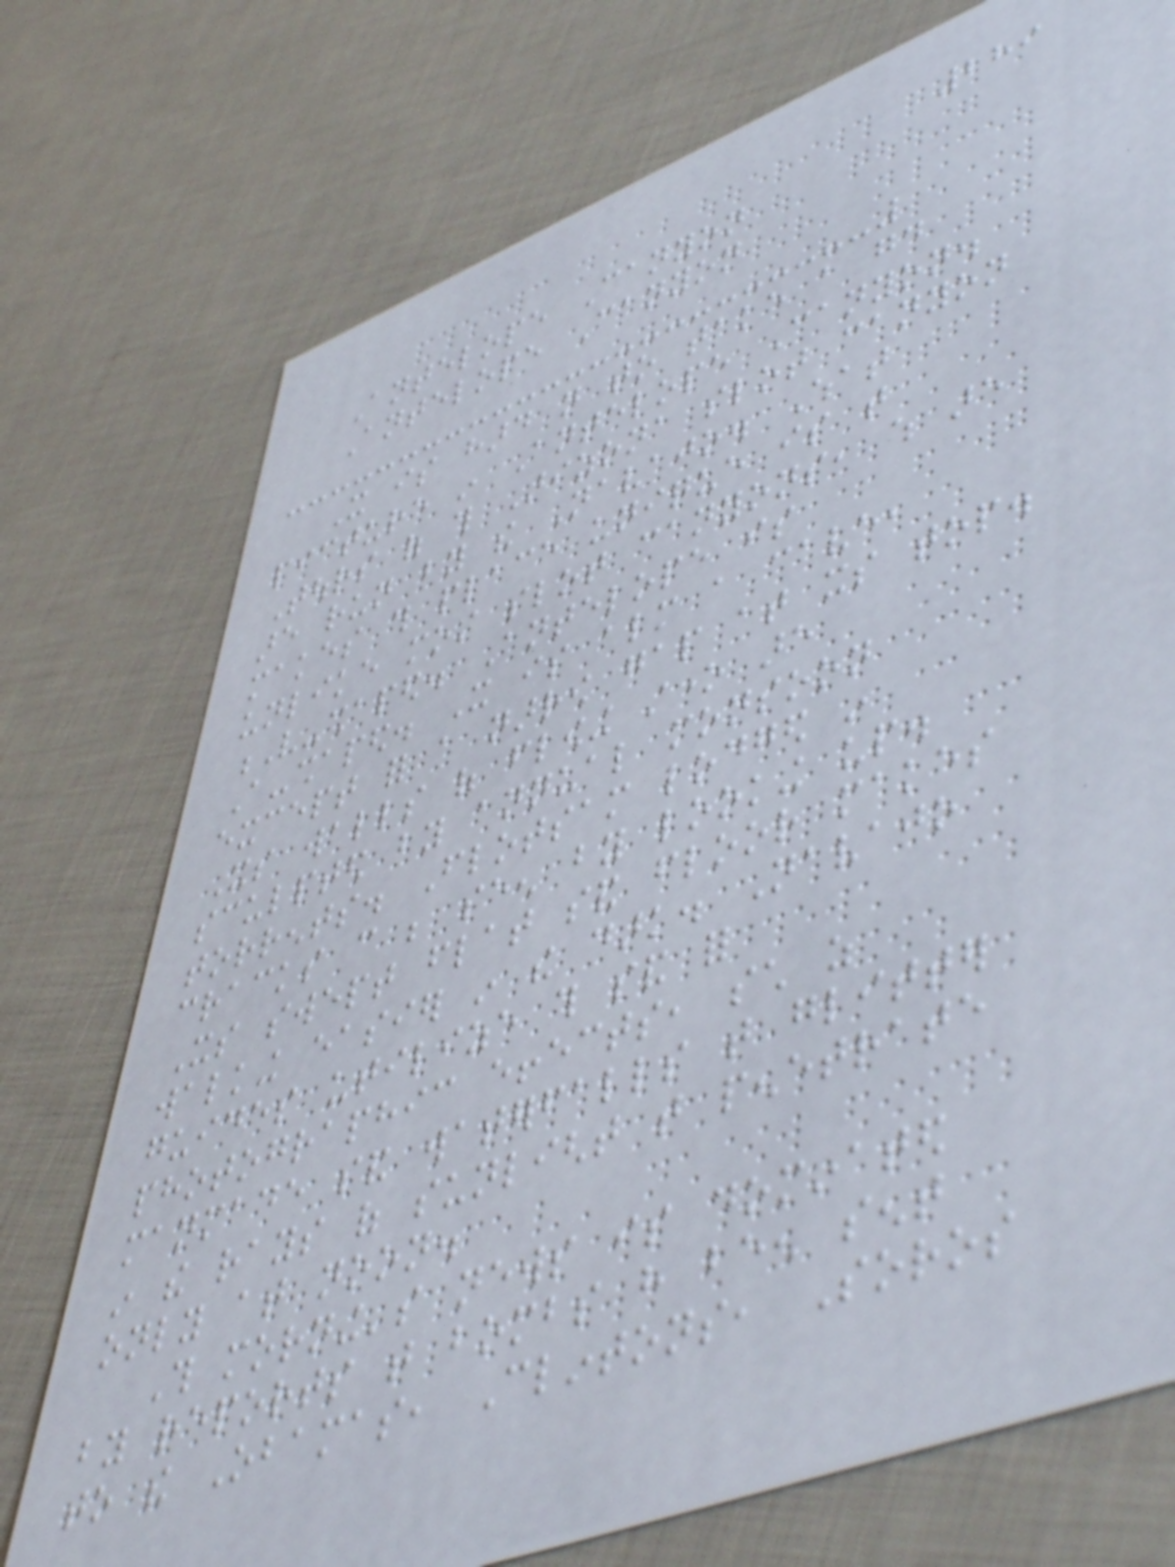289
Antelope Canyon
Antelope Canyon
It is hard not to take a good
picture in Antelope Canyon.
Tours of this Arizona slot canyon
are run by the Navajo. What
makes this place unique is that
unlike most slot canyons, which are
V-shaped. Antelope is
A-shaped. It is almost a cave,
except for a narrow gap at its top.
Its walls of flowing stone are
sculpted by annual monsoon
torrents. Flotsam lodged in
cracks can be seen by looking up.
Its swept flat sand floor makes
walking easier in the dark. Navajo
guides utilize this sand for
photographic effects, such as
manmade sand waterfalls that glitter
in the rays of sunlight that penetrate
only at noon.
This morning's news is dominated
by reports that bombs have been sent
to the Obamas, Clintons, Soros
